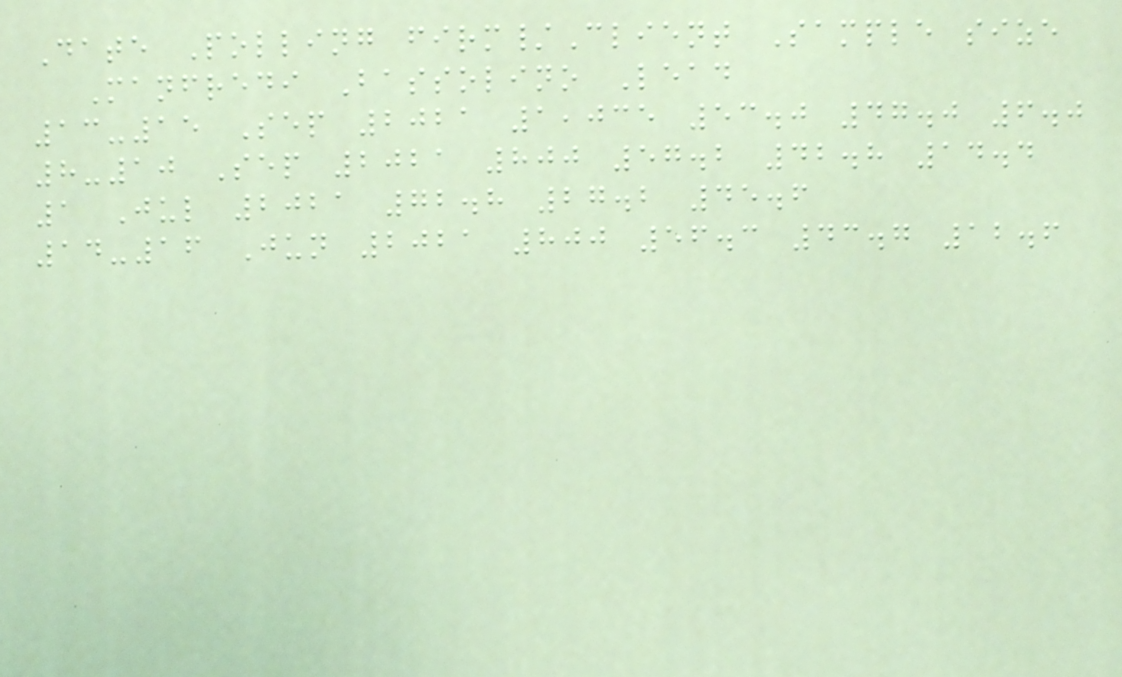Date Polling firm/Client Sample size
Manfredi Bassolino Lead
13-15 Sep 2021 1,035 53.0 47.0 6.0
8-10 Sep 2021 800 57.2 42.8 14.4
1 Jul 2021 72.8 27.2 45.6
14-16 Jun 2021 800 56.3 43.7 12.6
